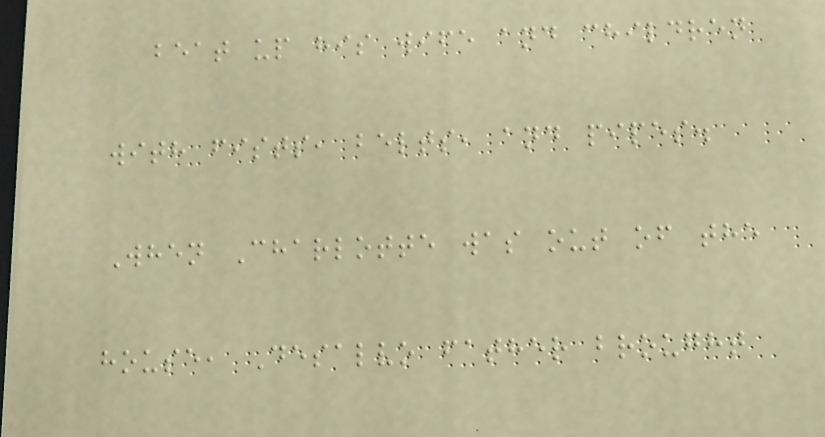beat up his wife and children
with fists, belts, and pipes.
When Charlotte was out of the
house, Desalvo father brought
